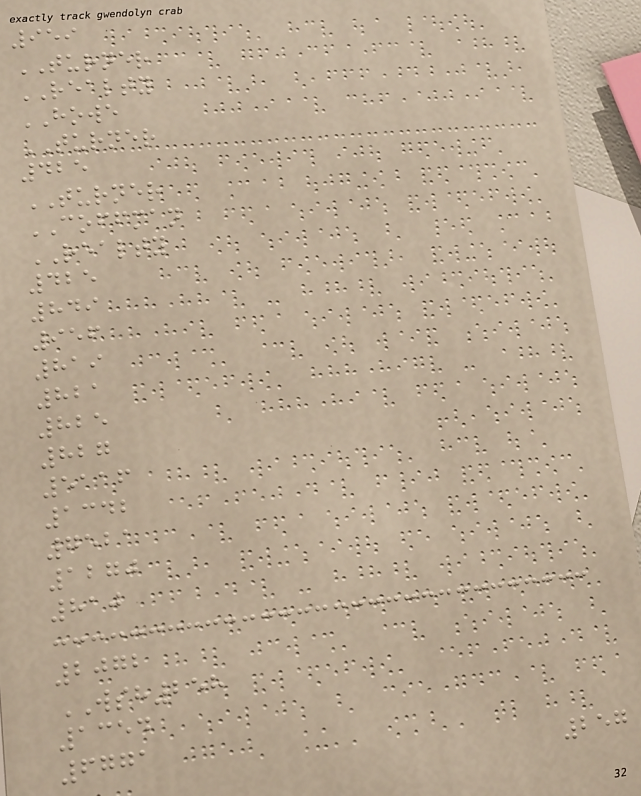959
TURNER
REALTY
HOWE
TURNER
425
TURNER
COFFMAN
REALTY
425
849
956
819
821
825
827
5116
1342
7521
1270
810
2072
WSH258
1354
6771
257
